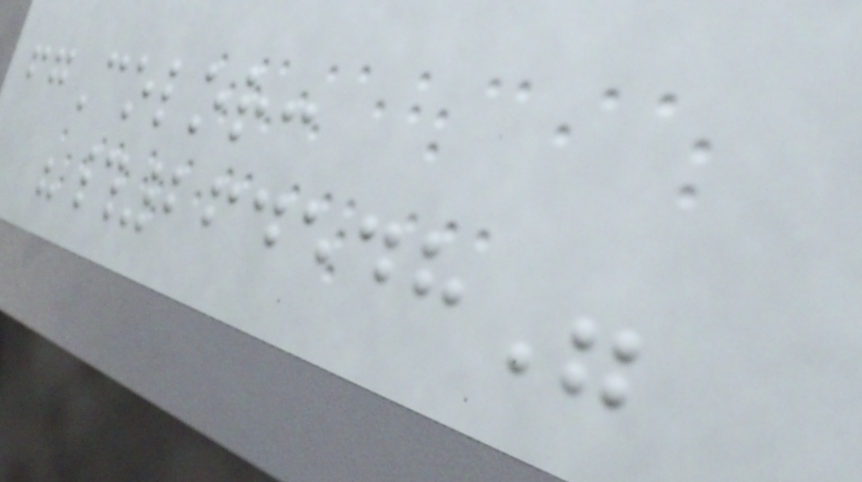fgColor:
"#264548"
